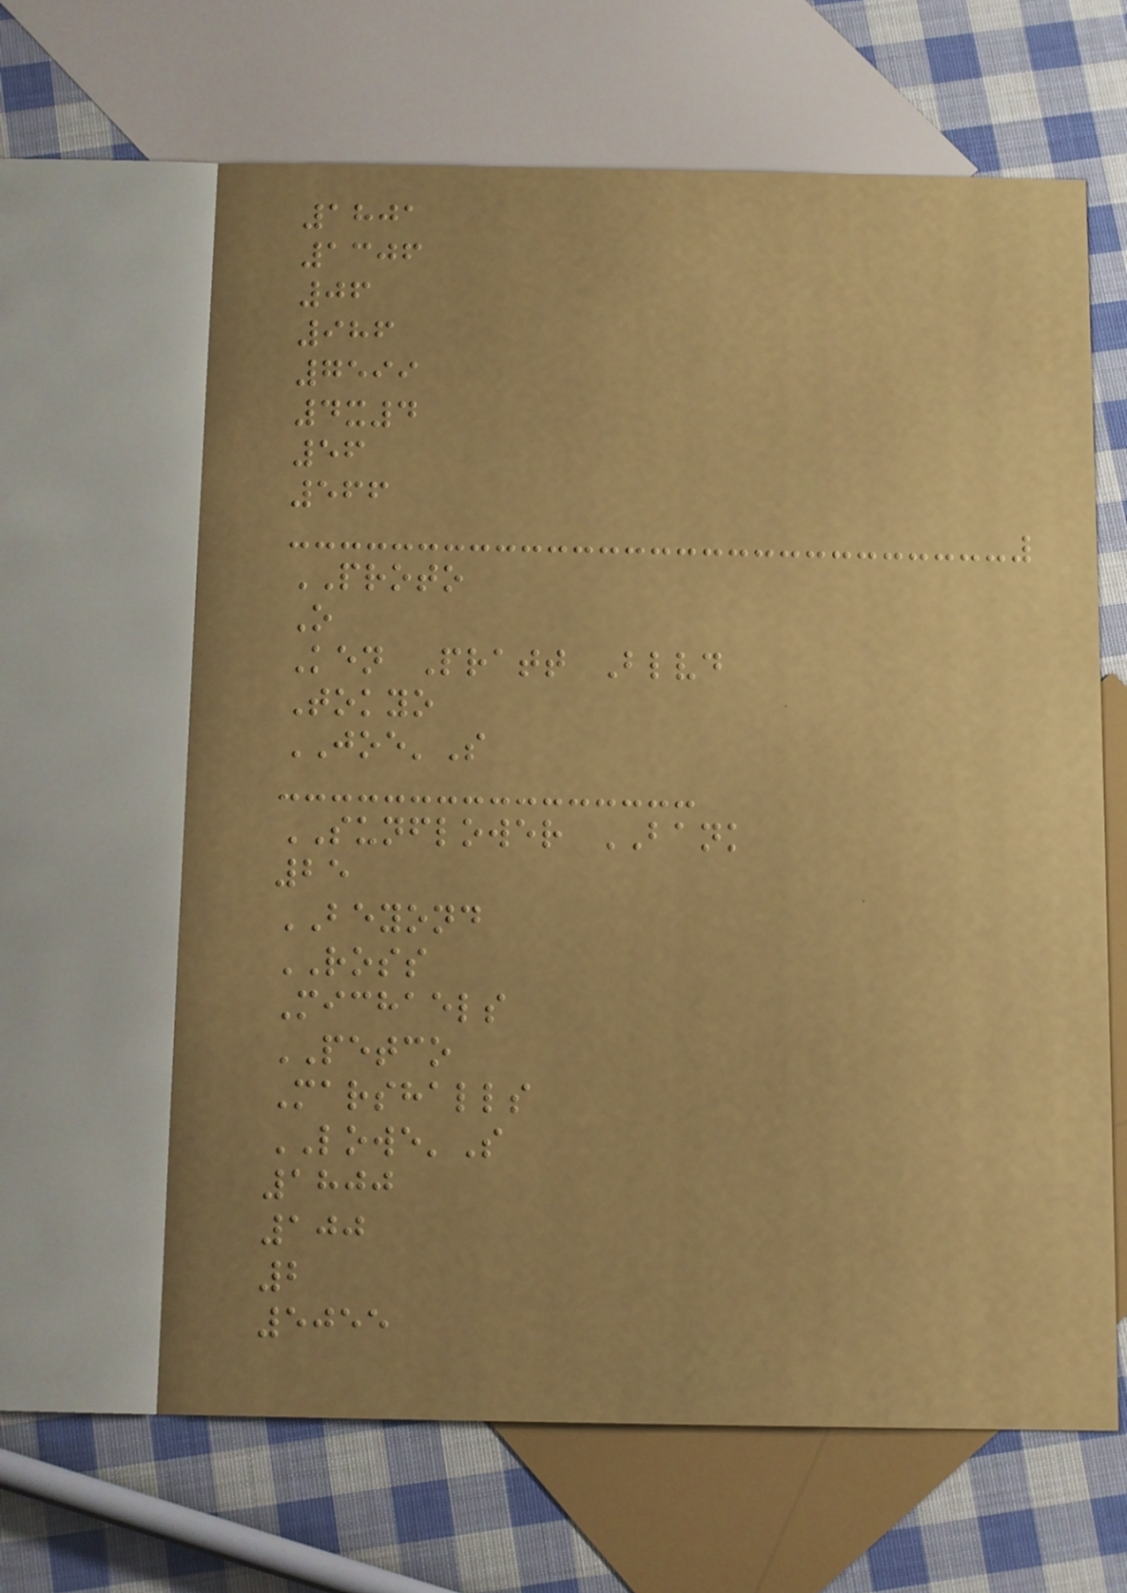1801
1306
06
986
7599
4x4
56
566
PROTO
O
Ken Pratt Blvd
Tokyo
JOE'S
SUNFLOWER BANK
25
BEYOND
ROSS
Michaels
PETCO
Marshalls
LOWE'S
1800
100
2
5055
